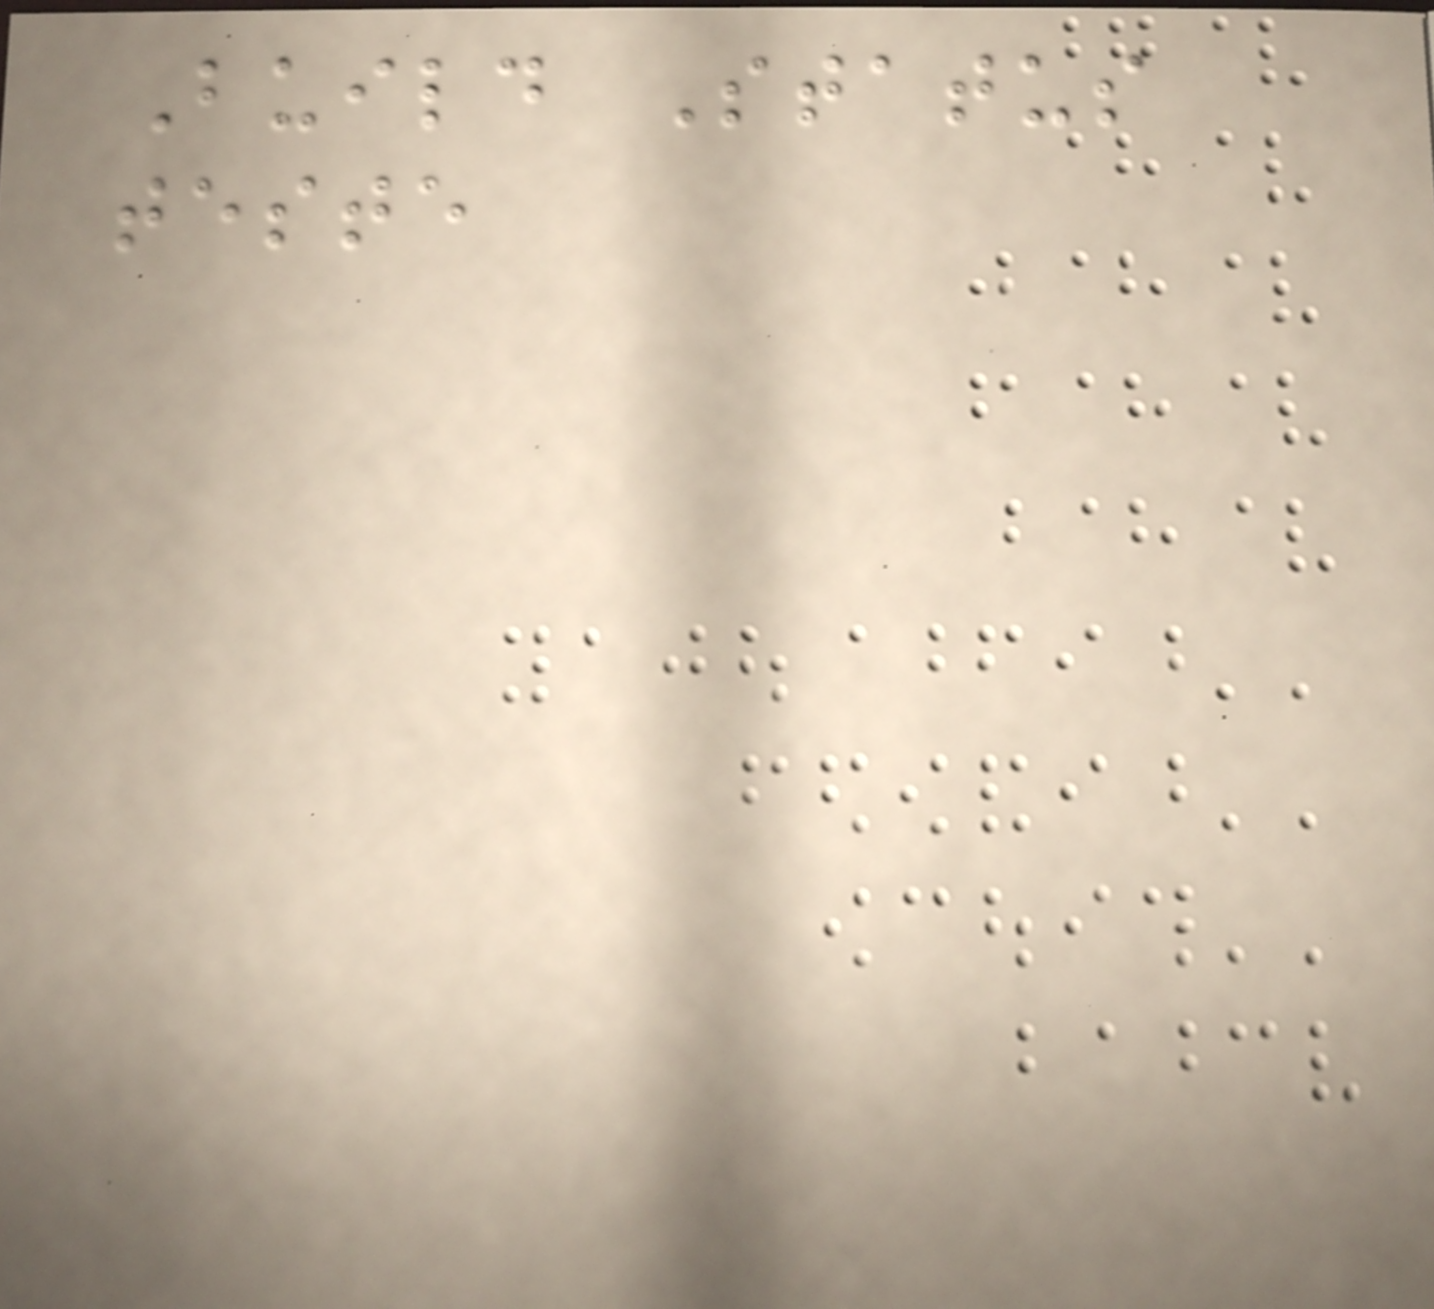Build Status
teste
